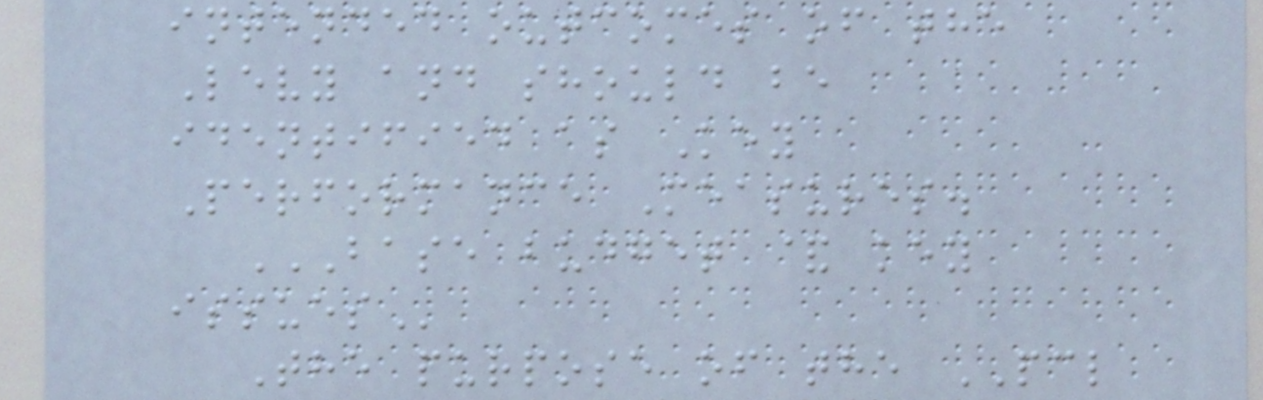intended outcomes of the
Levy and should be
identified as Key
Performance Measures.
BASE BUDGET & KEY
ISSUES
The purpose of the PCL
